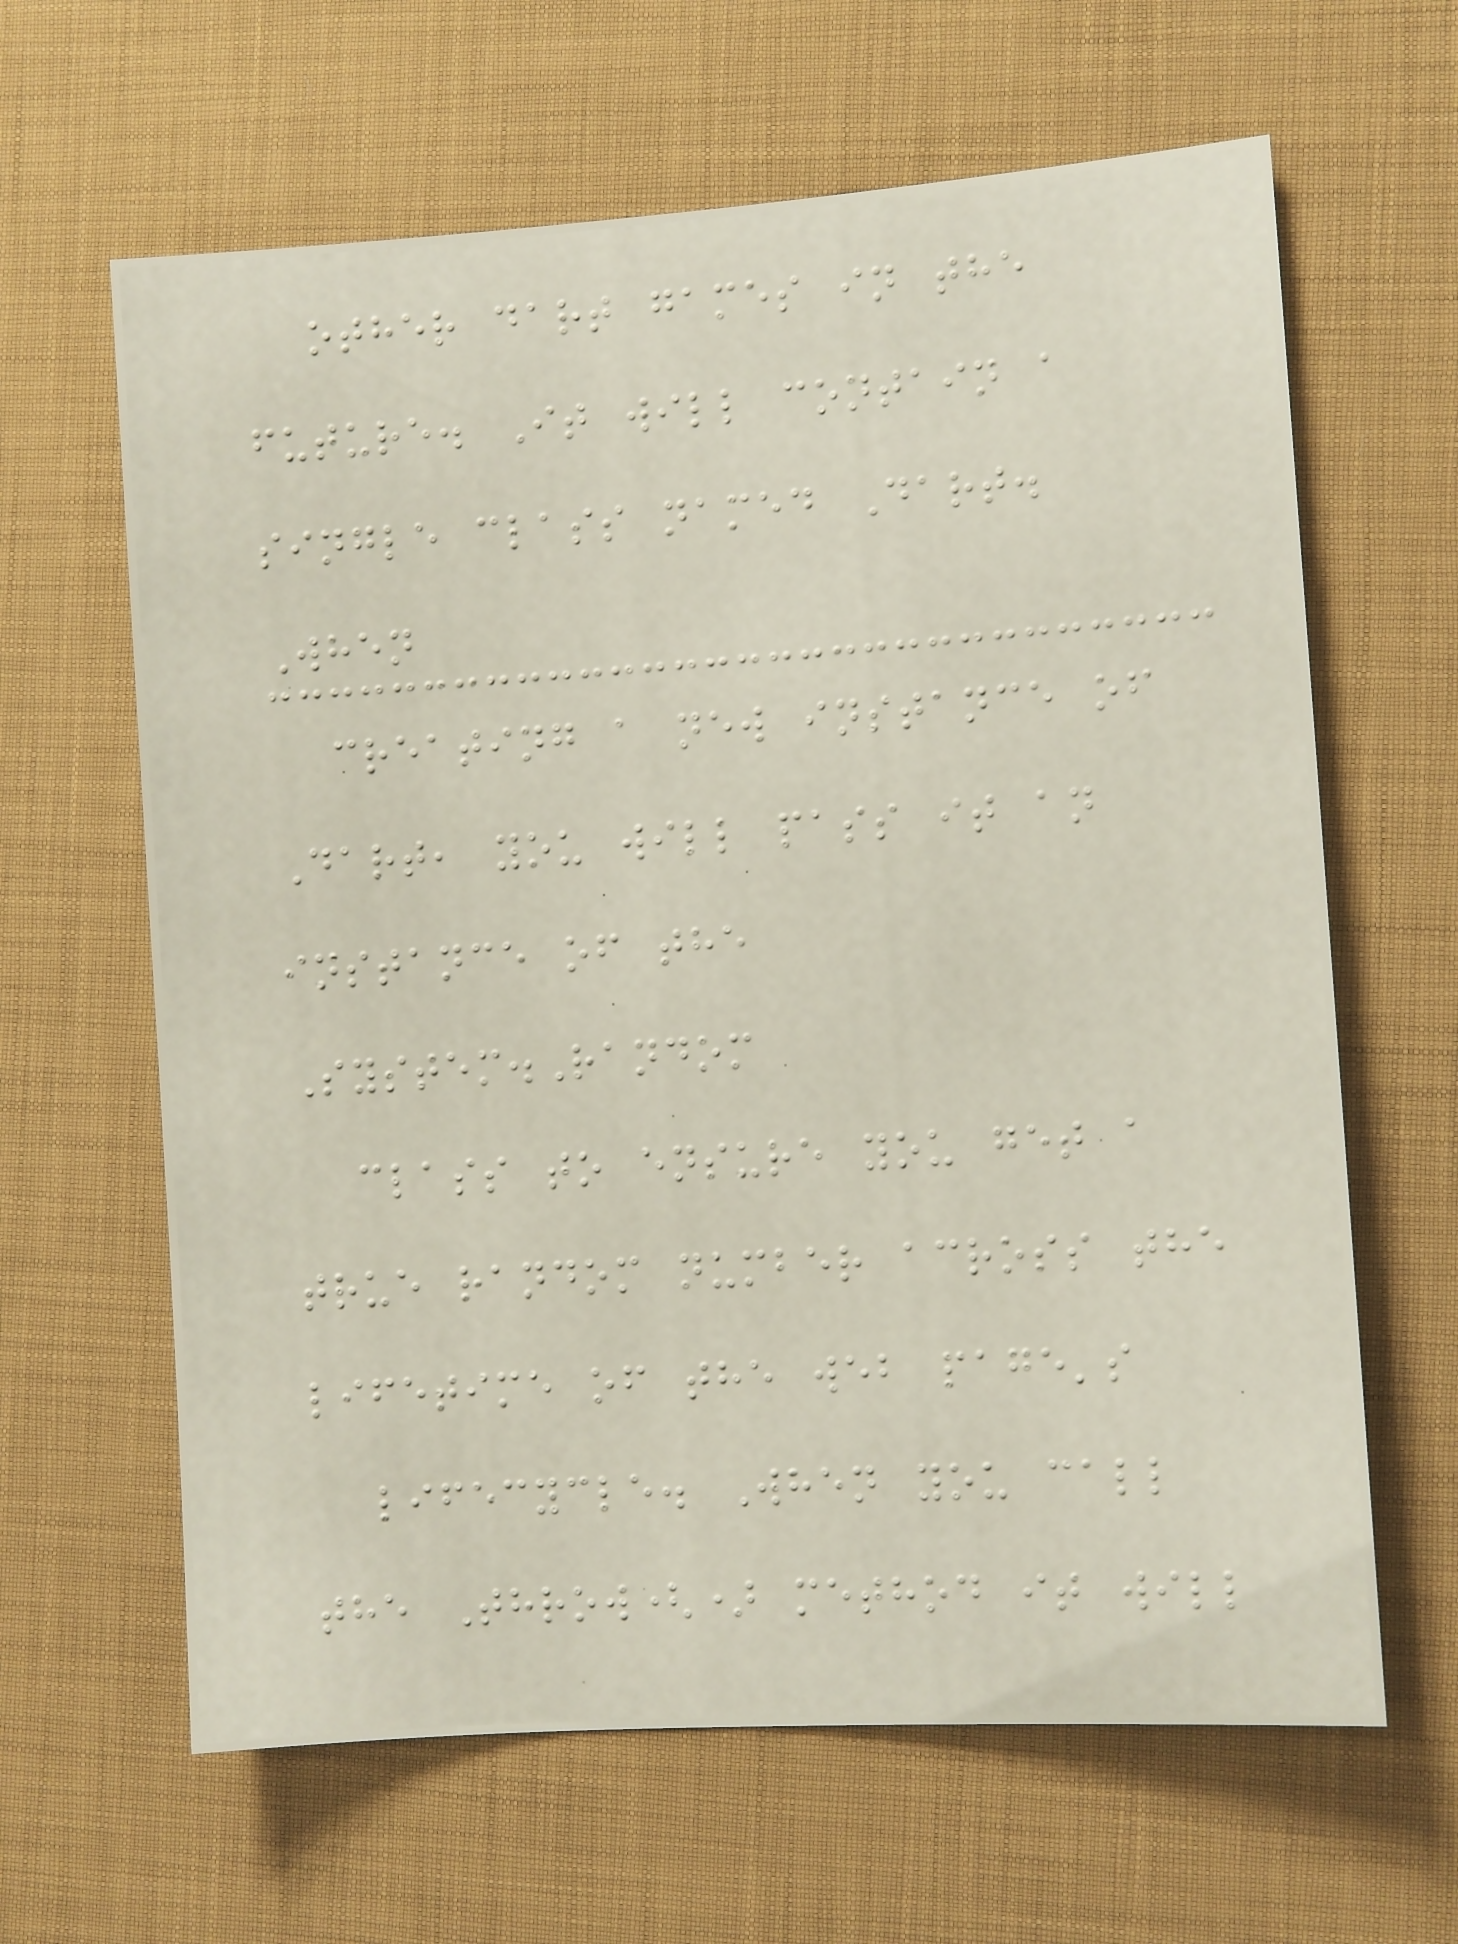other dart games in the
future. It will contain a
single class named Dart.
When
creating a new instance of
Dart, you will pass it an
instance of the
System.Random
class to ensure you get a
true random number across the
lifetime of the web page's
lifecycle. When you call
the Throw() method it will
